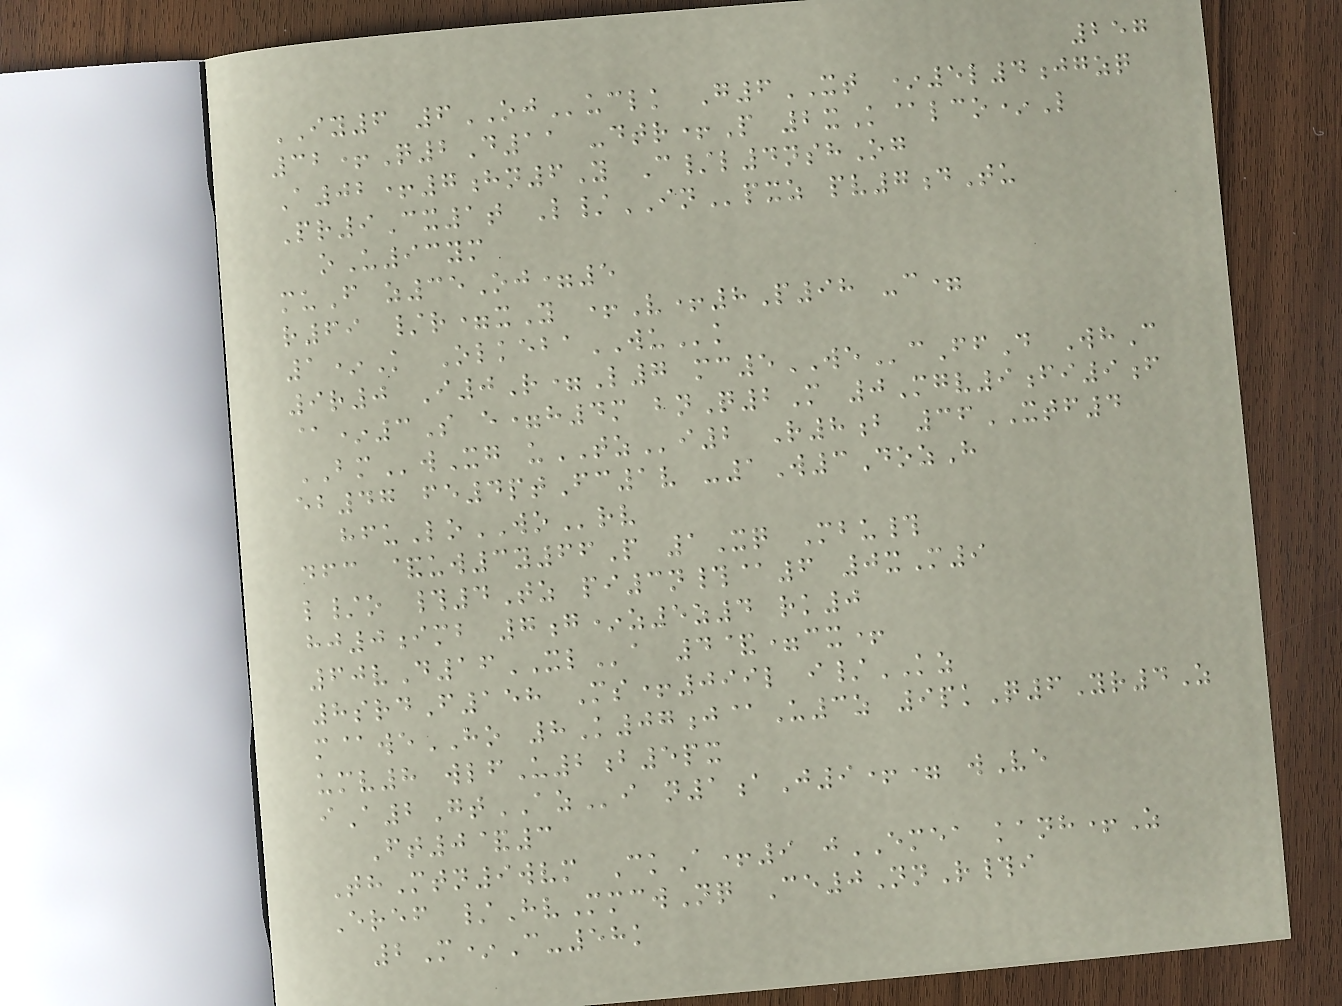257
IY6 6OJuclk G6XT *5l4jgzq
32+Q2D11 -dtr+P 2xK@lco*L
A02+7hn6Y C/l4nshOg
Pr9Cx1t L/INpxz pv7dTu
oU93ym
muF z35Oj=5
r69 /r=xY +V+8P98 -c=
1*K OlkebaWUk
9r0 I0R=L7 mc5WEcFfD WhC
@*3S e=h4m bnQ2M 0Mgv9fi9f
BMwXg uTZi2 R8b 36XTF4
eb47 fe4ptFc1v -1W3DozH
hfuLoWOrv
dfc &uw3y66P 1Xq Mbu#
l/o #4Tz pi3n#@6 0xM9
hj0imb 7g*z5z4 rk0
60vD16XLa 4&=cx+
8srdF158 Ms+099l i/KZ
m@weHO 8K07j@U3z 9pkQ6Yr4Z
umv8 wlfU2b5px
iA2GtAZi n1aJ9+= wVe
Ft0&3
ThMtn9wvm CkA+9 jEMEA kanh+Z
Eref /HvMmcwNq Ce0NnR#i
2M*C-58k
